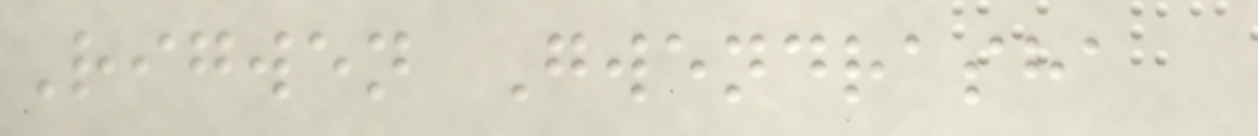Rigwen Gwendrasha
